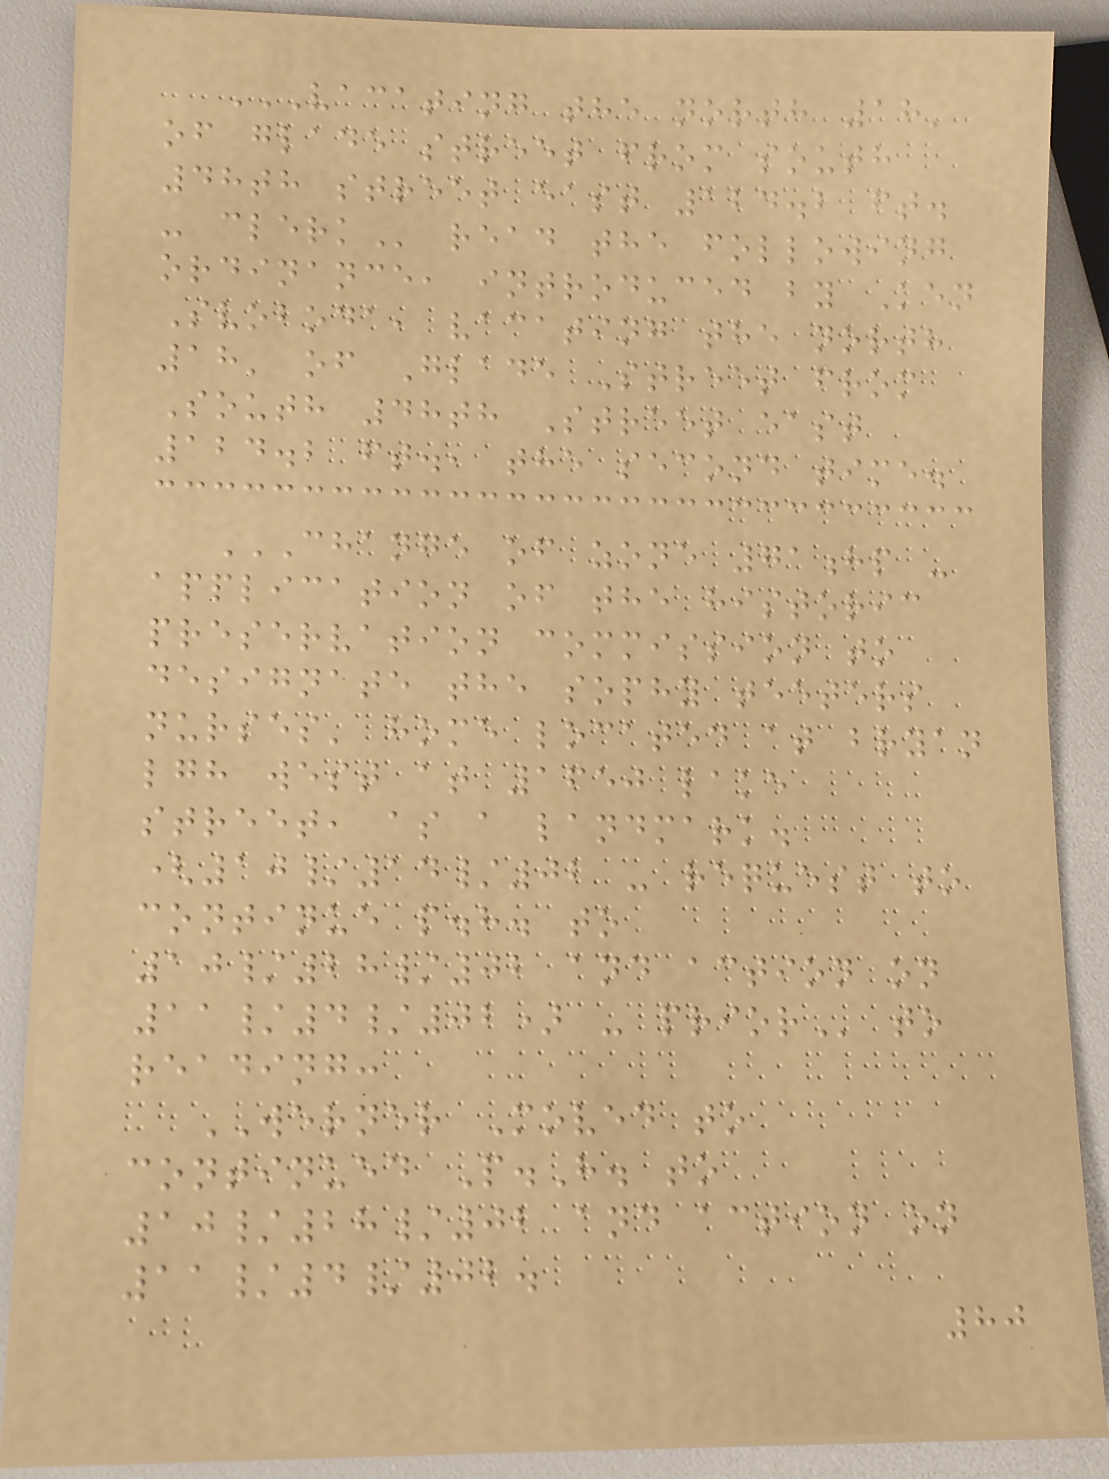VACATING THE NORTH 18'
OF GLADE STREET FROM SOUTH
48TH STREET EAST 124.2 FT.
- CLERK read the following
ordinance, introduced by Ken
Svoboda, vacating the north
18' of Glade Street from
South 48th Street east
124.2 ft., the second time.
CHANGE OF ZONE 71HP -
APPLICATION OF THE HISTORIC
PRESERVATION COMMISSION TO
DESIGNATE THE SOPHY TEETERS
NURSES' HOME LOCATED AT BRYAN
LGH WEST AT 1650 LAKE
STREET, AS A LANDMARK.
(10/14/02 - REQUEST TO
CONTINUE P.H. TO
10/28/02 AND ACTION ON
11/4/02) - PRIOR to
reading:
WERNER Moved to
continued P.H. to
10/28/02 and action on
11/4/02.
80
